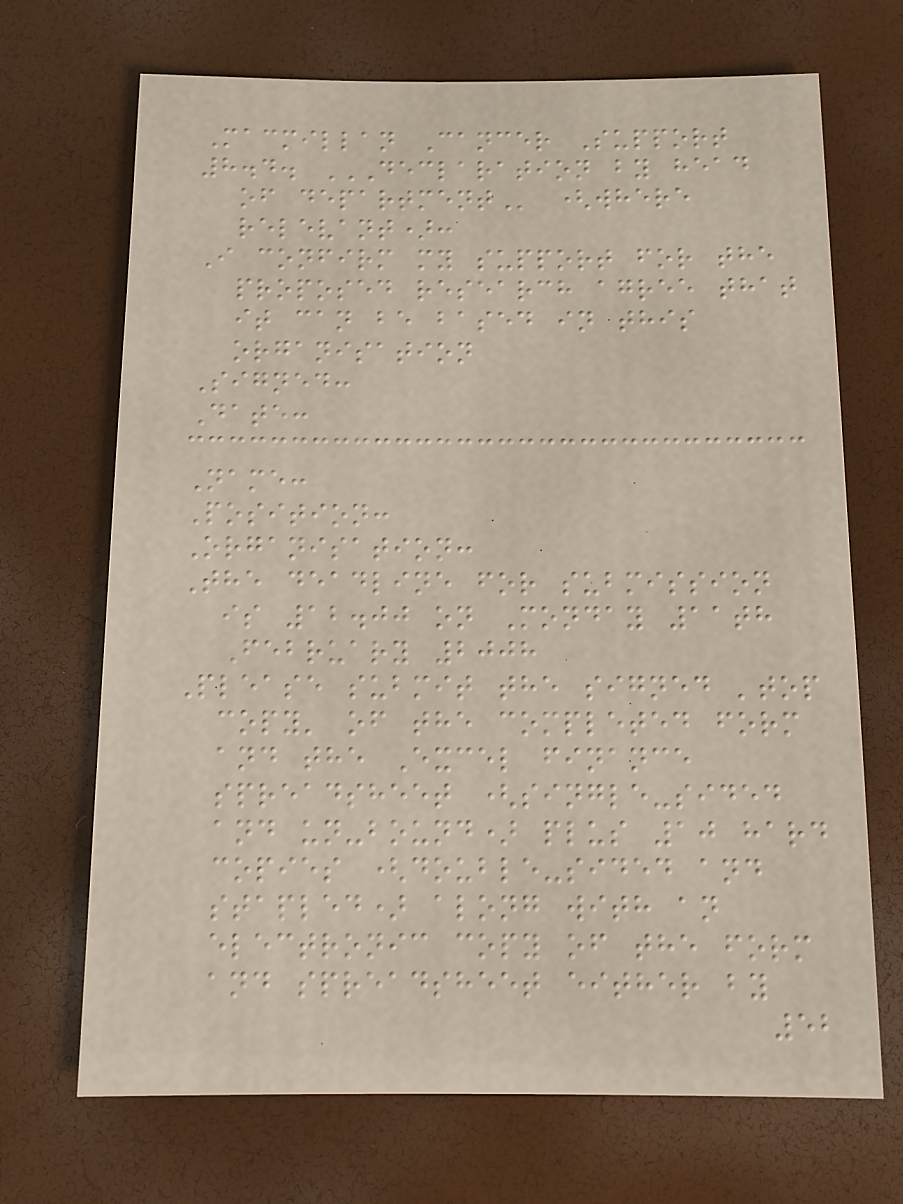Macmillan Cancer Support
8.4. DECLARATION BY HEAD
OF DEPARTMENT (where
relevant):
I confirm my support for the
proposed research agree that
it can be based in this
organisation
Signed:
Date:
Name:
Position:
Organisation:
The deadline for submission
is 12.00 on Monday 11th
February 2008
Please submit the signed 'top
copy' of the completed form
and the Excel finance
spreadsheet (single-sided
and un-bound) plus 10 hard
copies (double-sided and
stapled) along with an
electronic copy of the form
and spreadsheet either by
52
